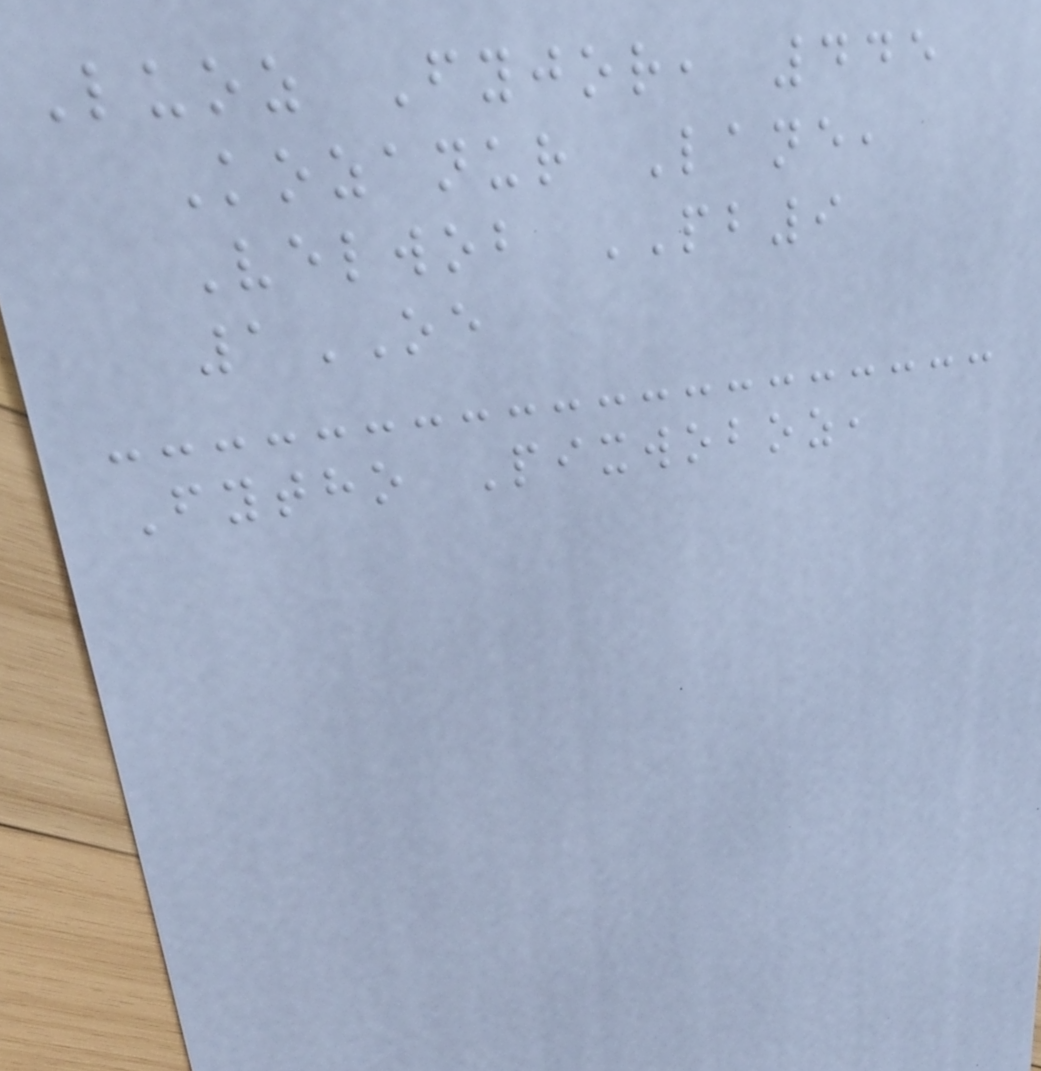Luoz Fyjor, 445
Kozanur Lane,
Velwob PB9
1OE
Fytho Pixwoboz,
